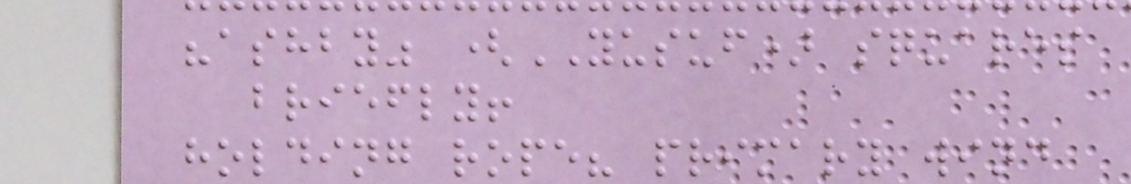"ashby" (YUSUF) squares
briefly!
holding rope? primary wind
